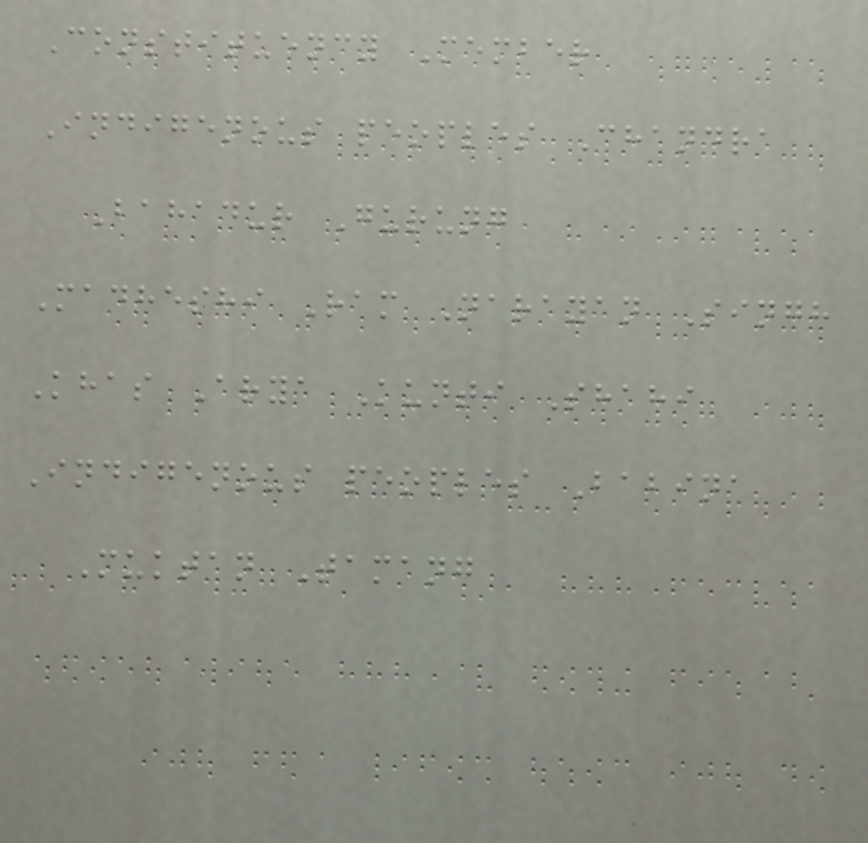Constituency Member
Indigenous peoples Chandra
Bahadur Gurung
Madheshi Ram Narayan Singh
Khas Arya Kunti Shahi
Indigenous peoples Babina
Muktan Tamang
